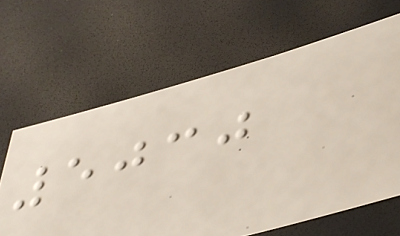5030
